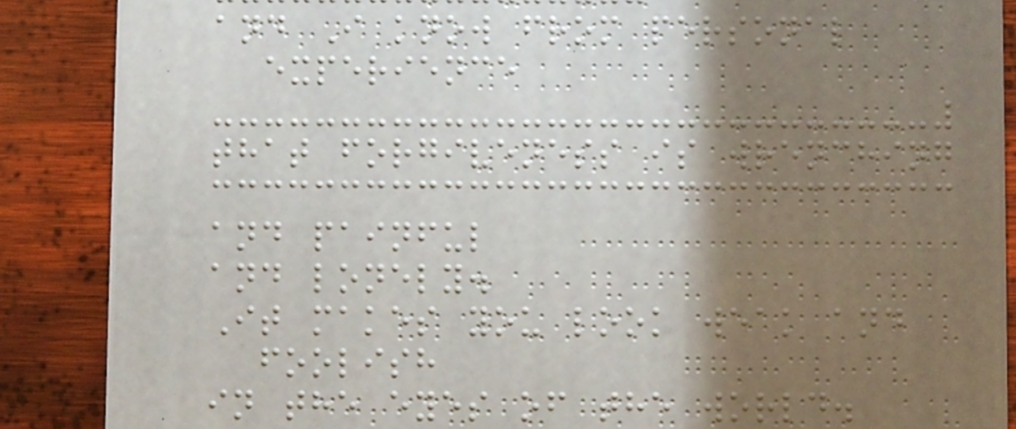and I know from personal
experience
that forgiveness is wrenching
and painful
and lonely.
It makes you look weak and
foolish
in the eyes of the world.
